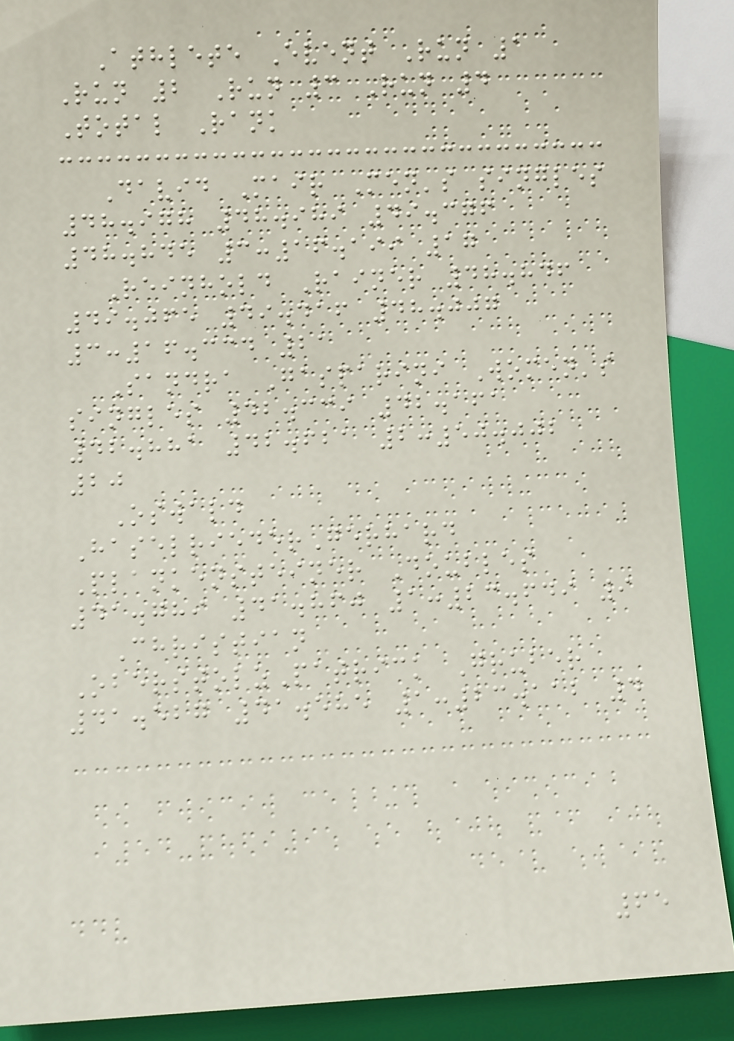Athlete Event Run 1
Run 2 Run 3 Run 4
Total Rank
David Mair Men's singles
48.978 48.989 49.376
48.845 3:16.199 17
Reinhold Rainer 48.846
49.065 49.416 48.007
3:16.334 21
Sandra Gasparini Women's
singles 42.339 42.161
42.881 42.621 2:50.002
20
Oswald
HaselriederGerhard
Plankensteiner Doubles
41.789 41.860 1:23.649 9
Christian
OberstolzPatrick Gruber
41.527 41.585 1:23.112 4
65
